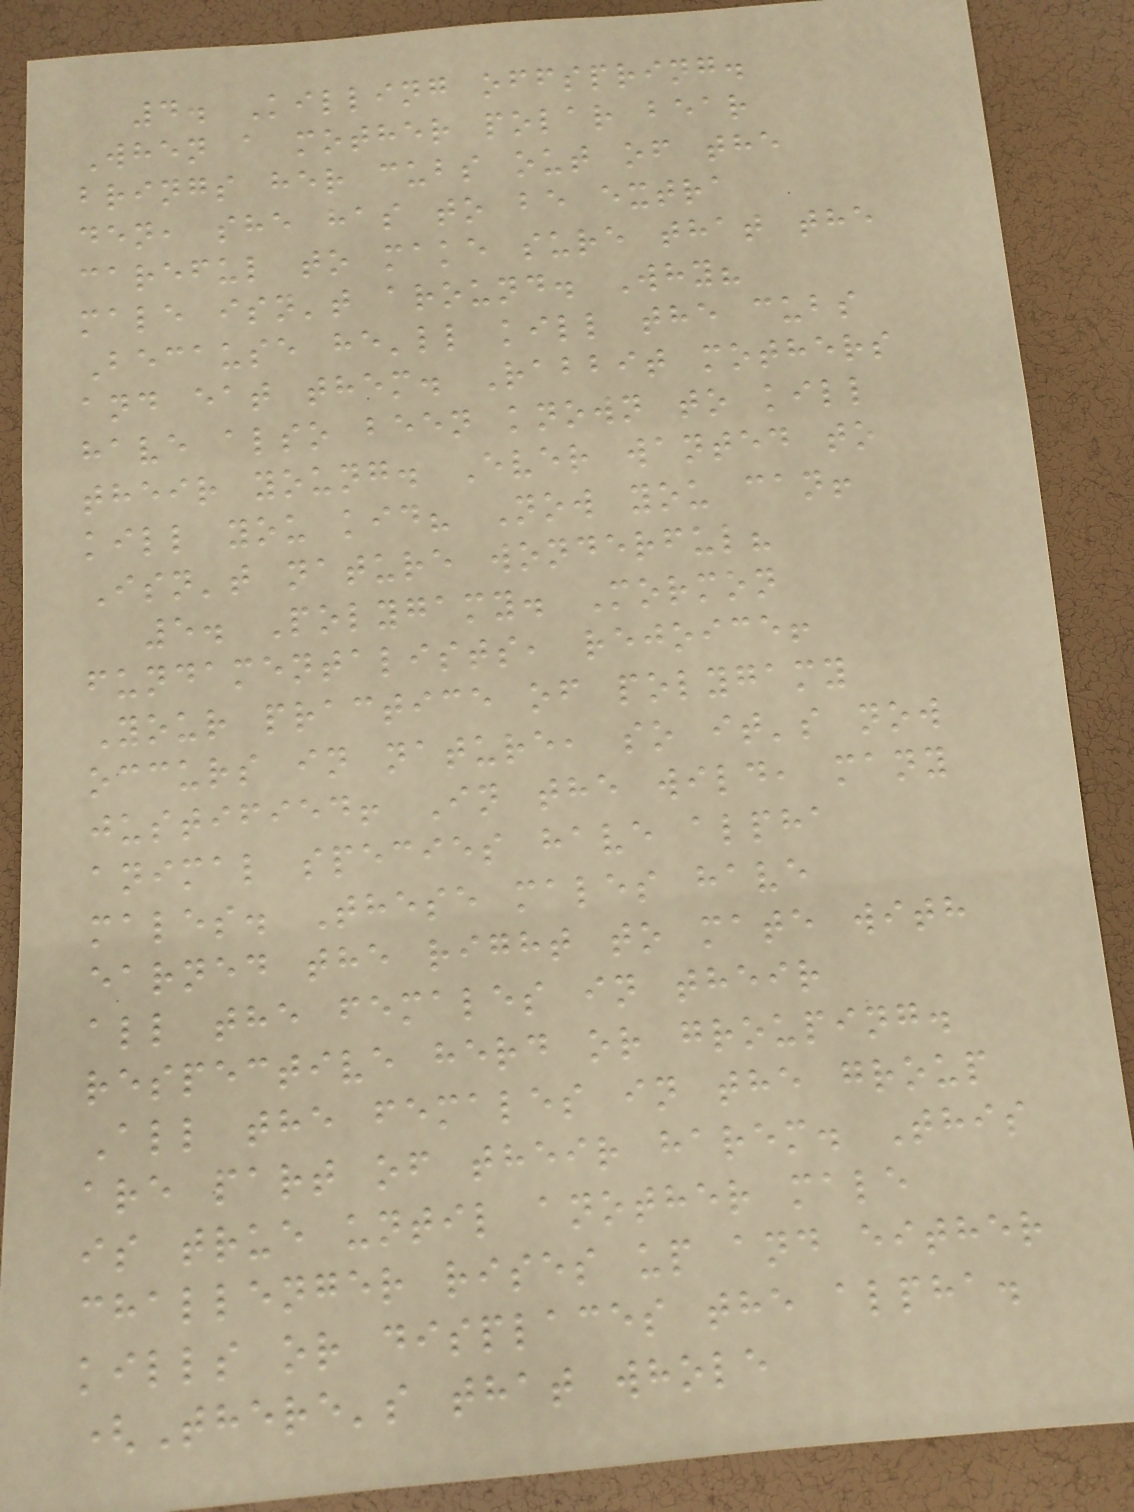4. Killing offspring.
When a mother polar bear
brings her cubs out of the
den, she has to be extra
careful to make sure that the
male isn't around. Why?
Because he'll kill the cubs
and eat them. Rabbit mothers
have also been known to kill
their young. Ever wanted to
kill you kid? Now you can!
Isn't nature wonderful?
5. Polygamy. Mormon
fundamentalists, rejoice!
Your practice of polygamy
occurs in nature, so it's now
justified! In the wild, many
animal species have alpha
males. These males have
earned the right to mate with
all the females in their
respective herd or grouping.
All the females in the group
are part of their harem. This
is true until another male
challenger rises up and either
kills or displaces the alpha.
(There's that whole
